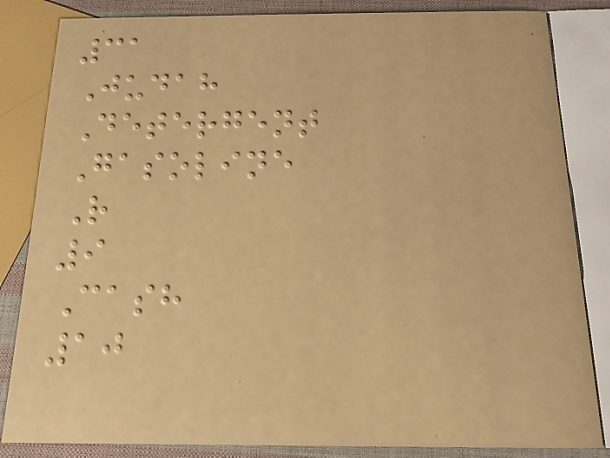31
Judah
Detergent
Gasoline
R
9
Cash
10
